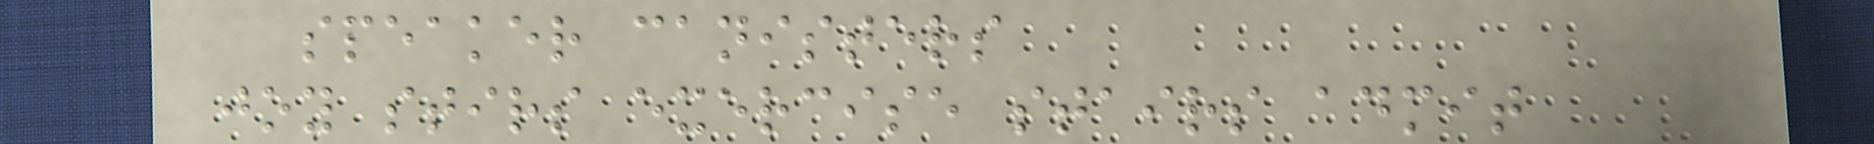speaker canisters
joy stirs exercise stairs admit
